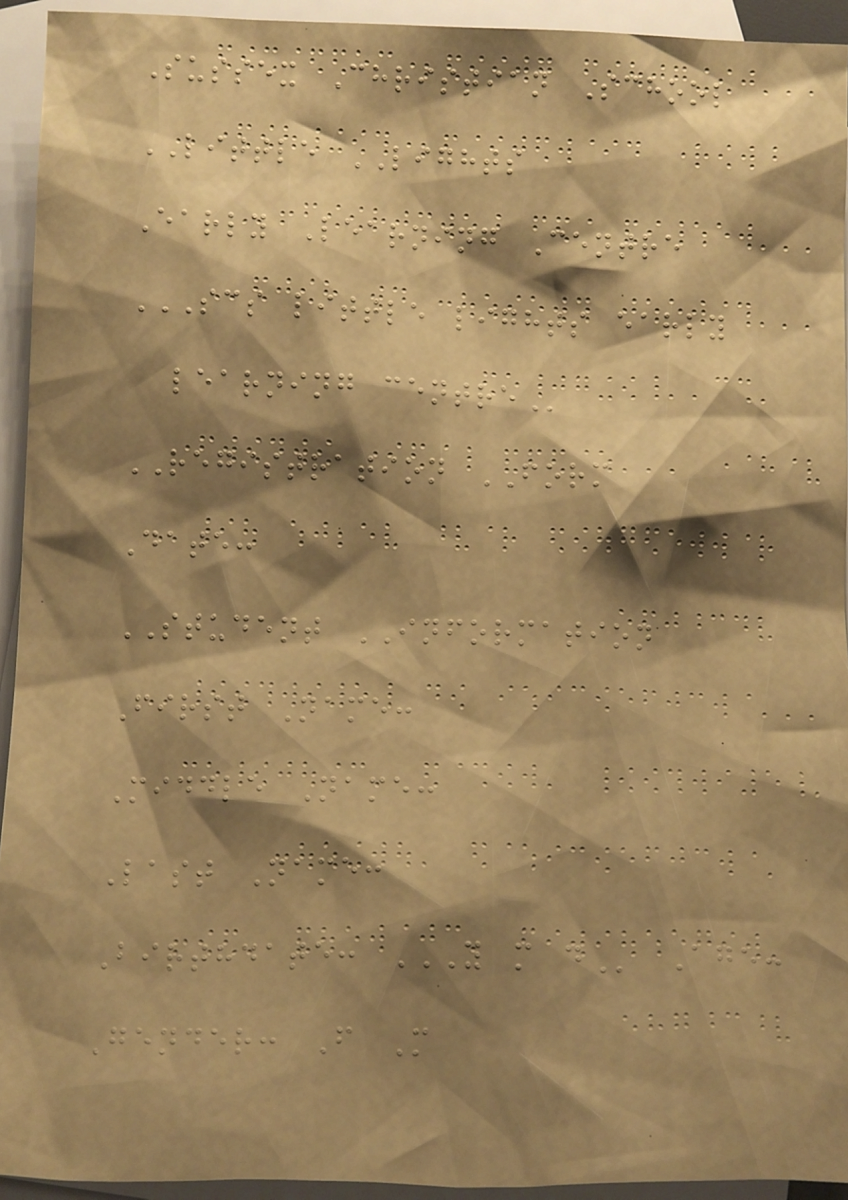Sussex Christian School
LITTLE LIGHTS
Early Learning Centre
SCS LITTLE LIGHTS EARLY
LEARNING CENTRE
REGISTRATION FORM
Date:
STUDENT INFORMATION
First Name:
Middle Name:
Last Name:
Birthdate: Y M D Age:
Gender: F M
